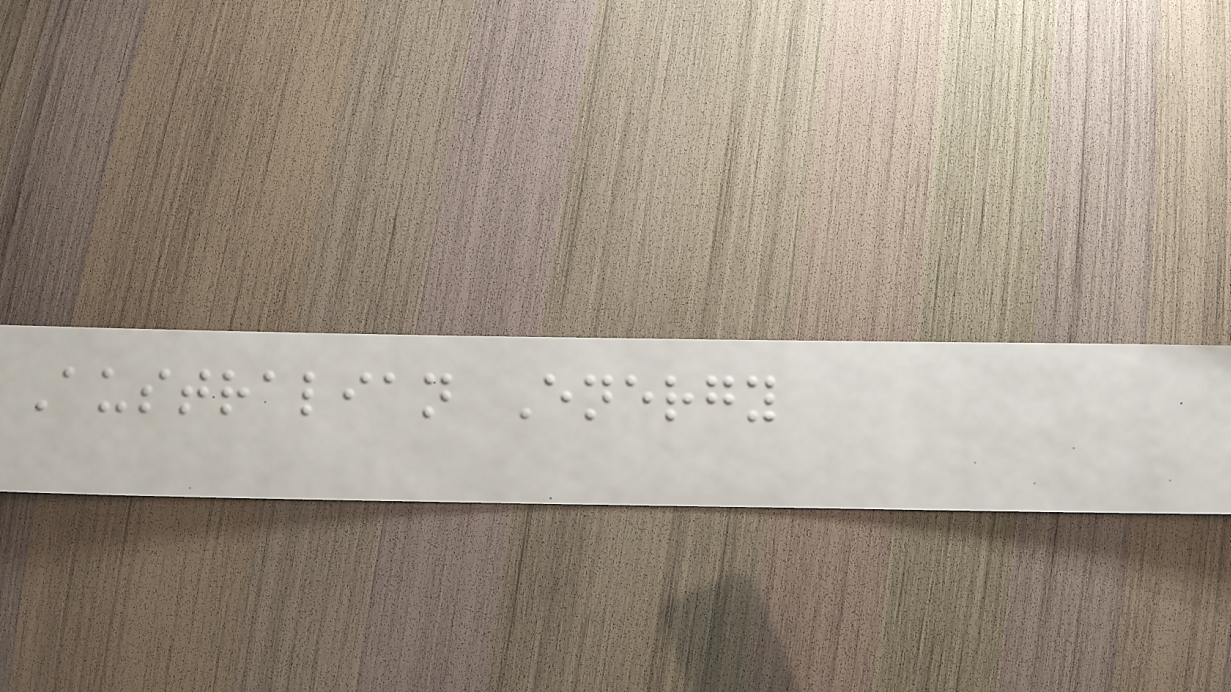Australian Energy
